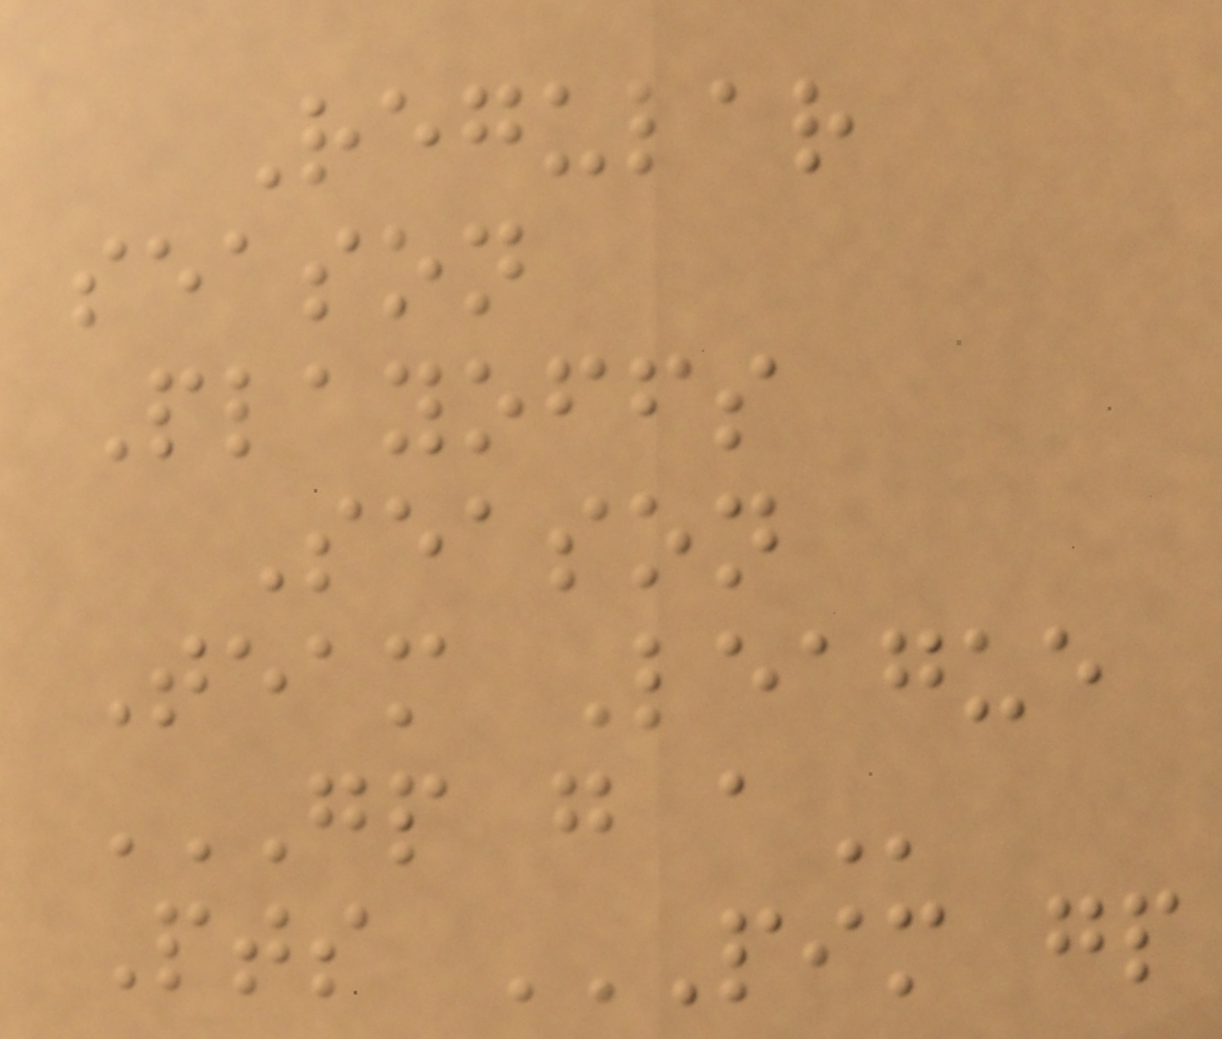Regular
season
Playoffs
Season
Team League
GP G A
Pts PIM GP
